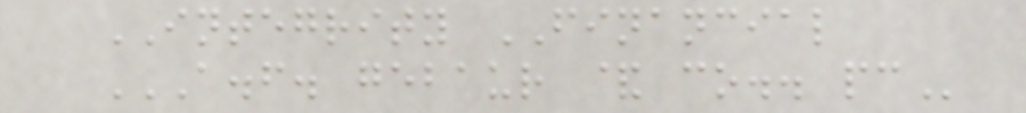INTEGRITY FINANCIAL
A.F. GEBAUR & CO.. PC
